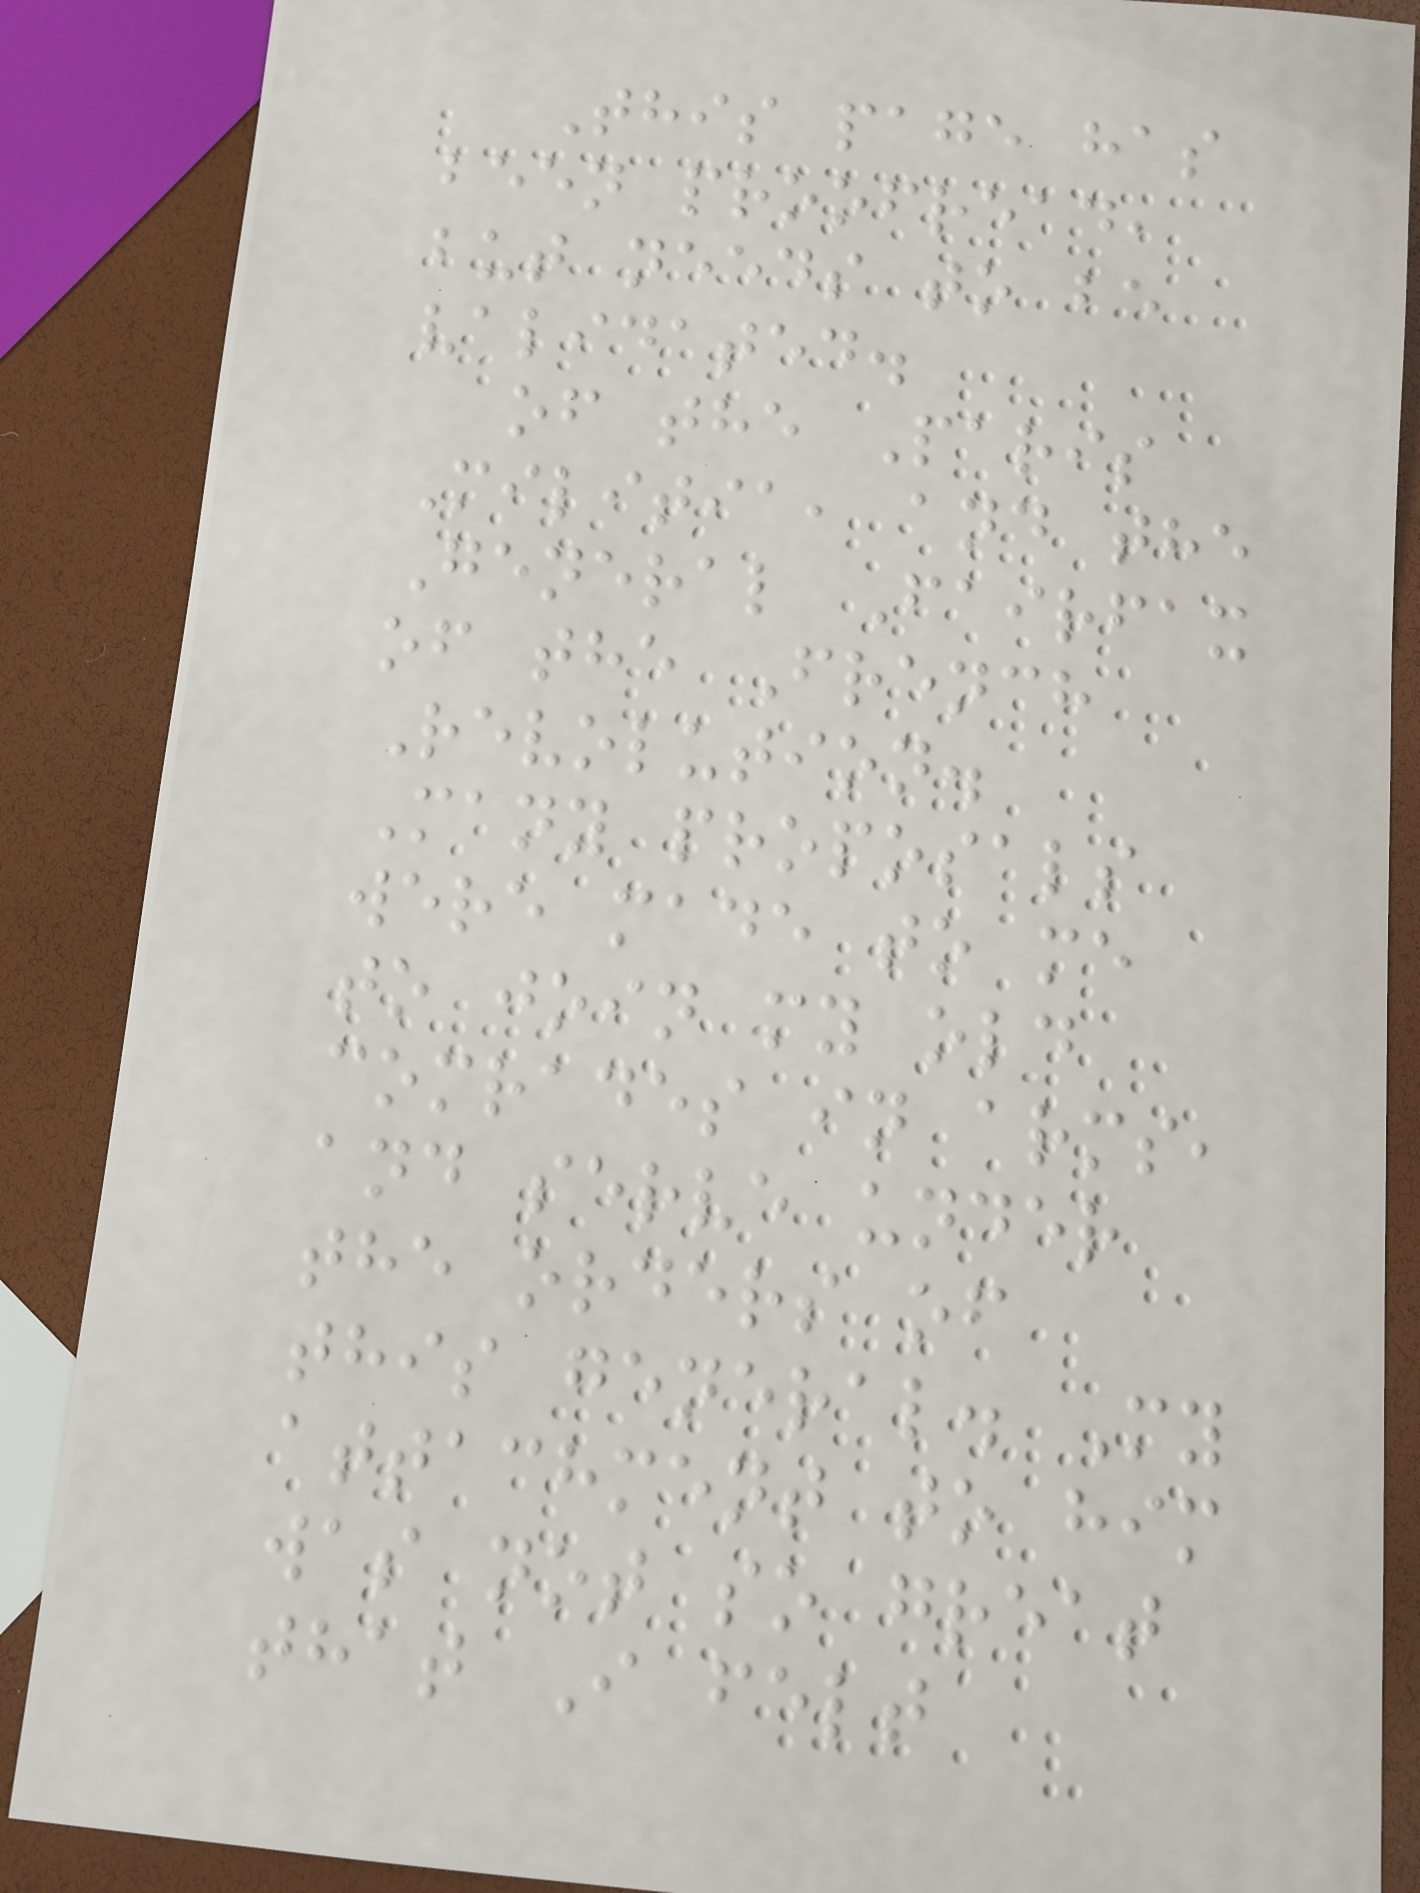This page has
been proofread,
but needs to be
validated.
of the Paris
Militia, and the
General Fairfax
of the French
Revolution.
Many proposals
were made to me
to join my old
comrades in arms,
and serve under
the orders of
this general. My
attachment to him
was not so great
that I felt
